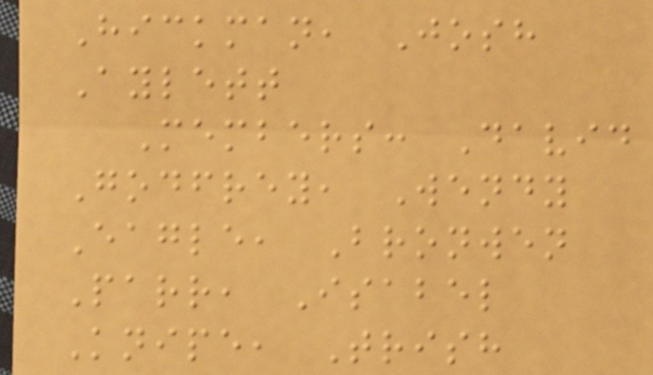Hickman, Josh
Aylett
Members: David
Godfrey, Wendy
Eagle, Bronwen
Parr, Isabel
Knipe, Trish
